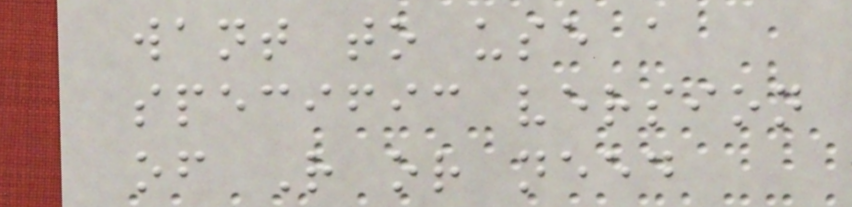want to use a
specific version
of R or need
